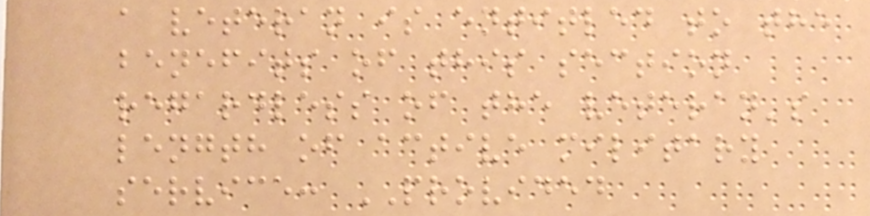a veteran is entitled to the
benefits of this section
regardless of the veteran's
length of active military
service: PROVIDED
